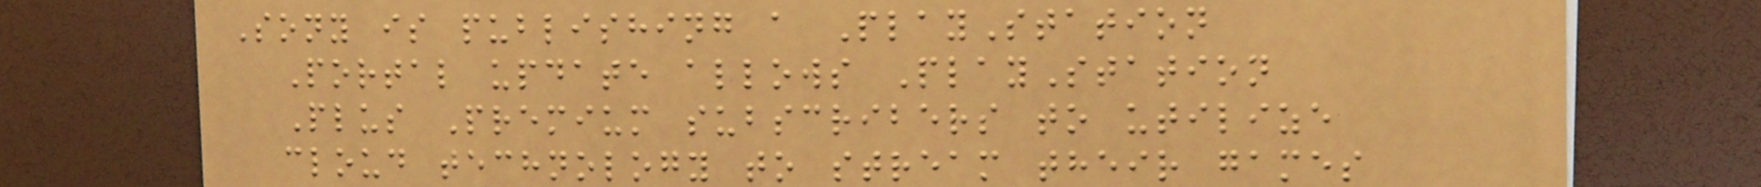Sony is publishing a PlayStation
Portal update allows PlayStation
Plus Premium subscribers to utilize
cloud technology to stream their games
